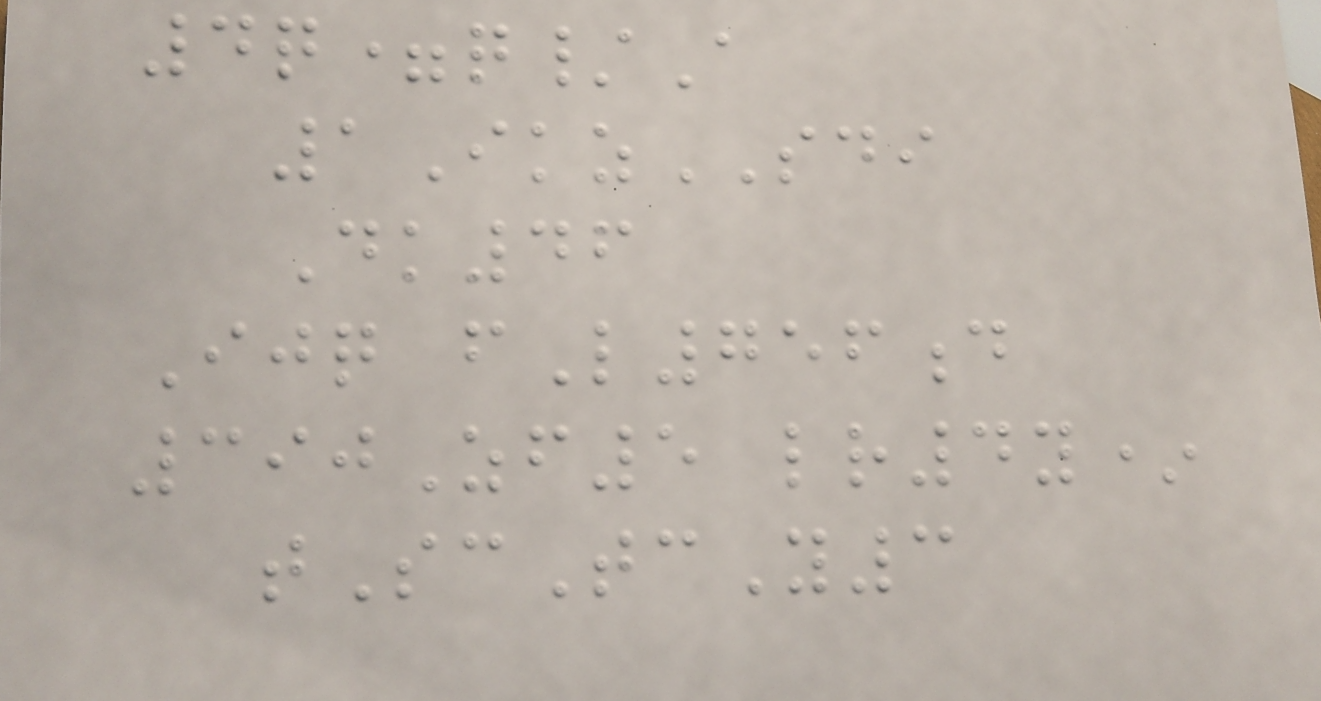4q=q/A
1IkzSDI
Dk46
Ijq fL756d
390Zf5 lr4y*
tScTcY3
